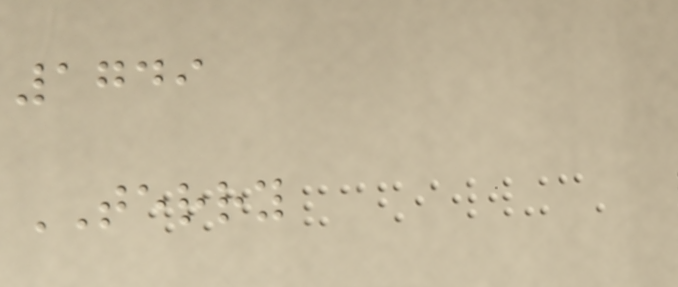1749
TERRY
